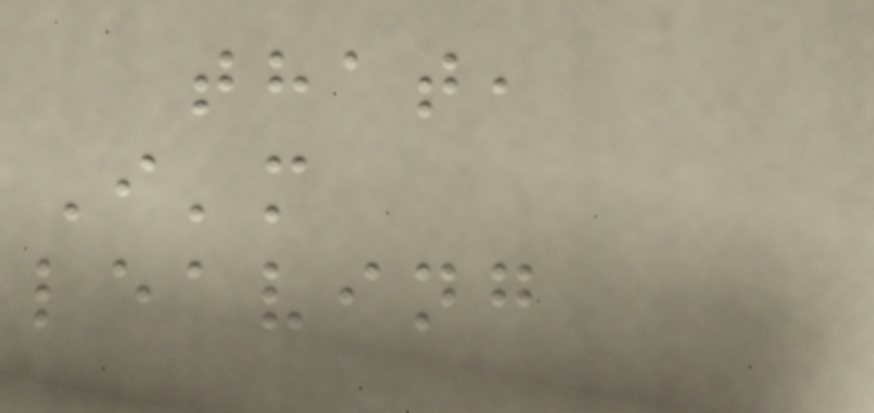that,
I'm
leaving
